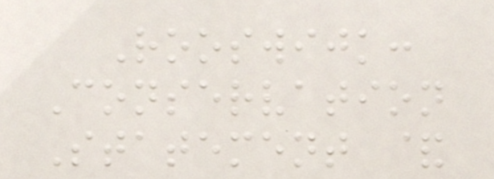Rooswijk:
Conservation
Statement &
